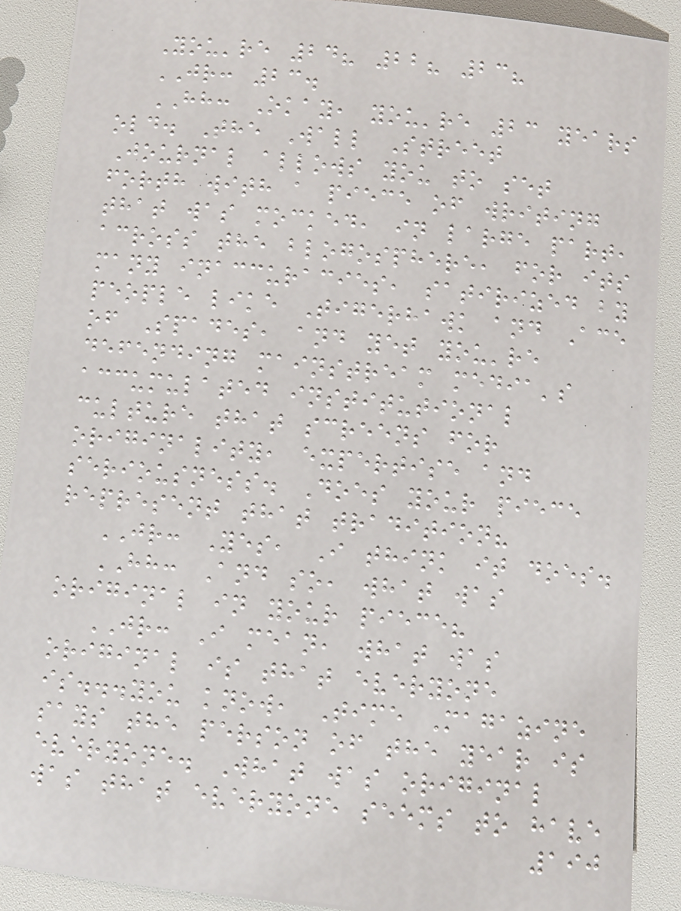You're 24? 22? 23?
JR: 23.
HH: Okay, you're 23 years
old. The Wall Street
Journal allows you to set
forth with a piece of writing
that was mocked, in large part,
across the blogosphere, for its
many inaccuracies, satirized by
people like Tigerhawk and Ace
of Spades, and yet you're
defending mainstream media's
accumulated institutional
culture that screens for
originality, expertise and
seriousness. Does your piece
represent that tradition?
JR: Yes, I think it does.
HH: And so, what was
original in your piece?
JR: I mean, what was
original is that everyone
is...you know, Time Magazine
says the person of the year is
everyone. What was original
was that everyone seems to have
190
